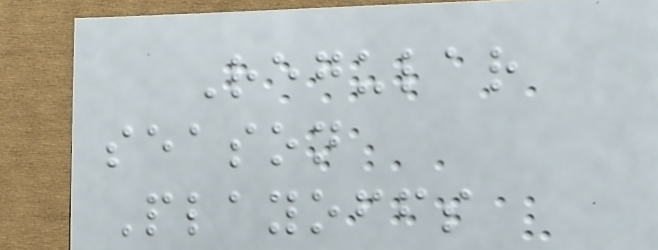Regular
season
Playoffs
